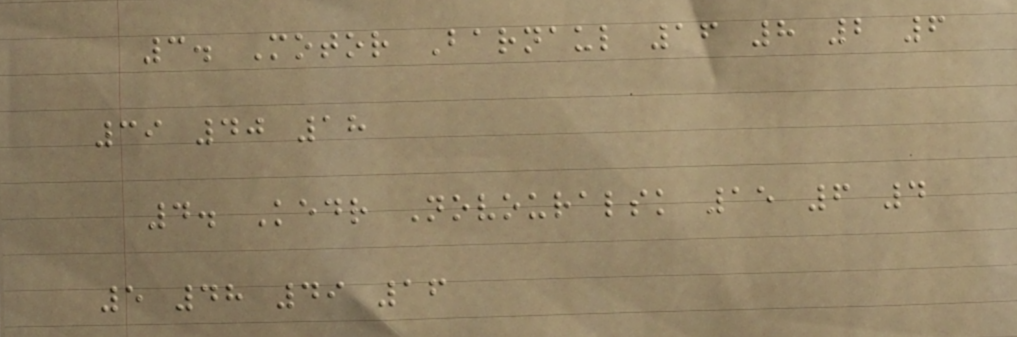3. Motor Barnaul 16 8 2 6
39 40 18
4. Kedr Novouralsk 15 6 4
5 48 49 16
